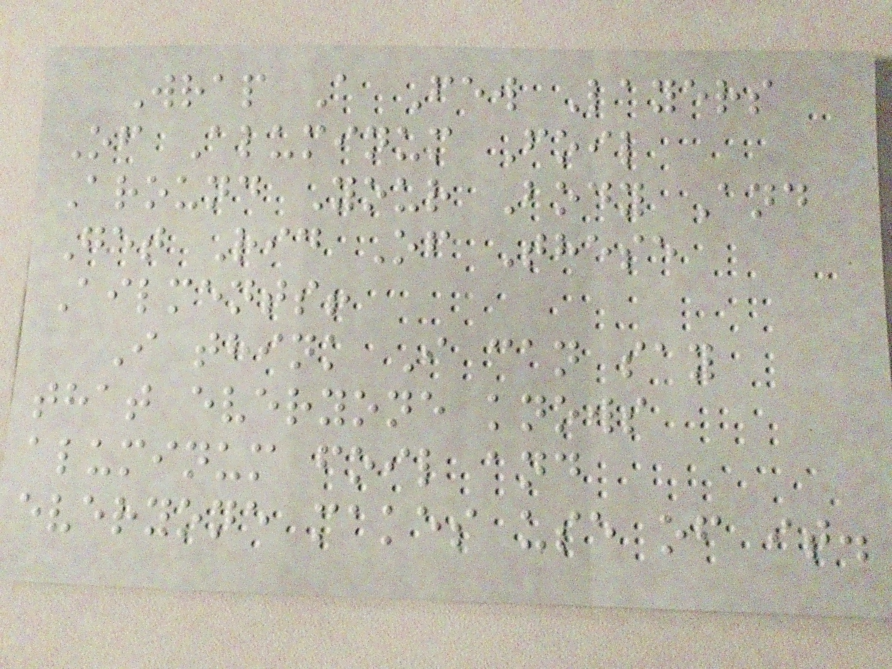Wrap A Few Layers
Of Aluminum Foil
Around Your Body And
Get Rid Of These
Ailments!
I think I can say
that everyone knows
aluminum foil and
everyone makes use of it.
